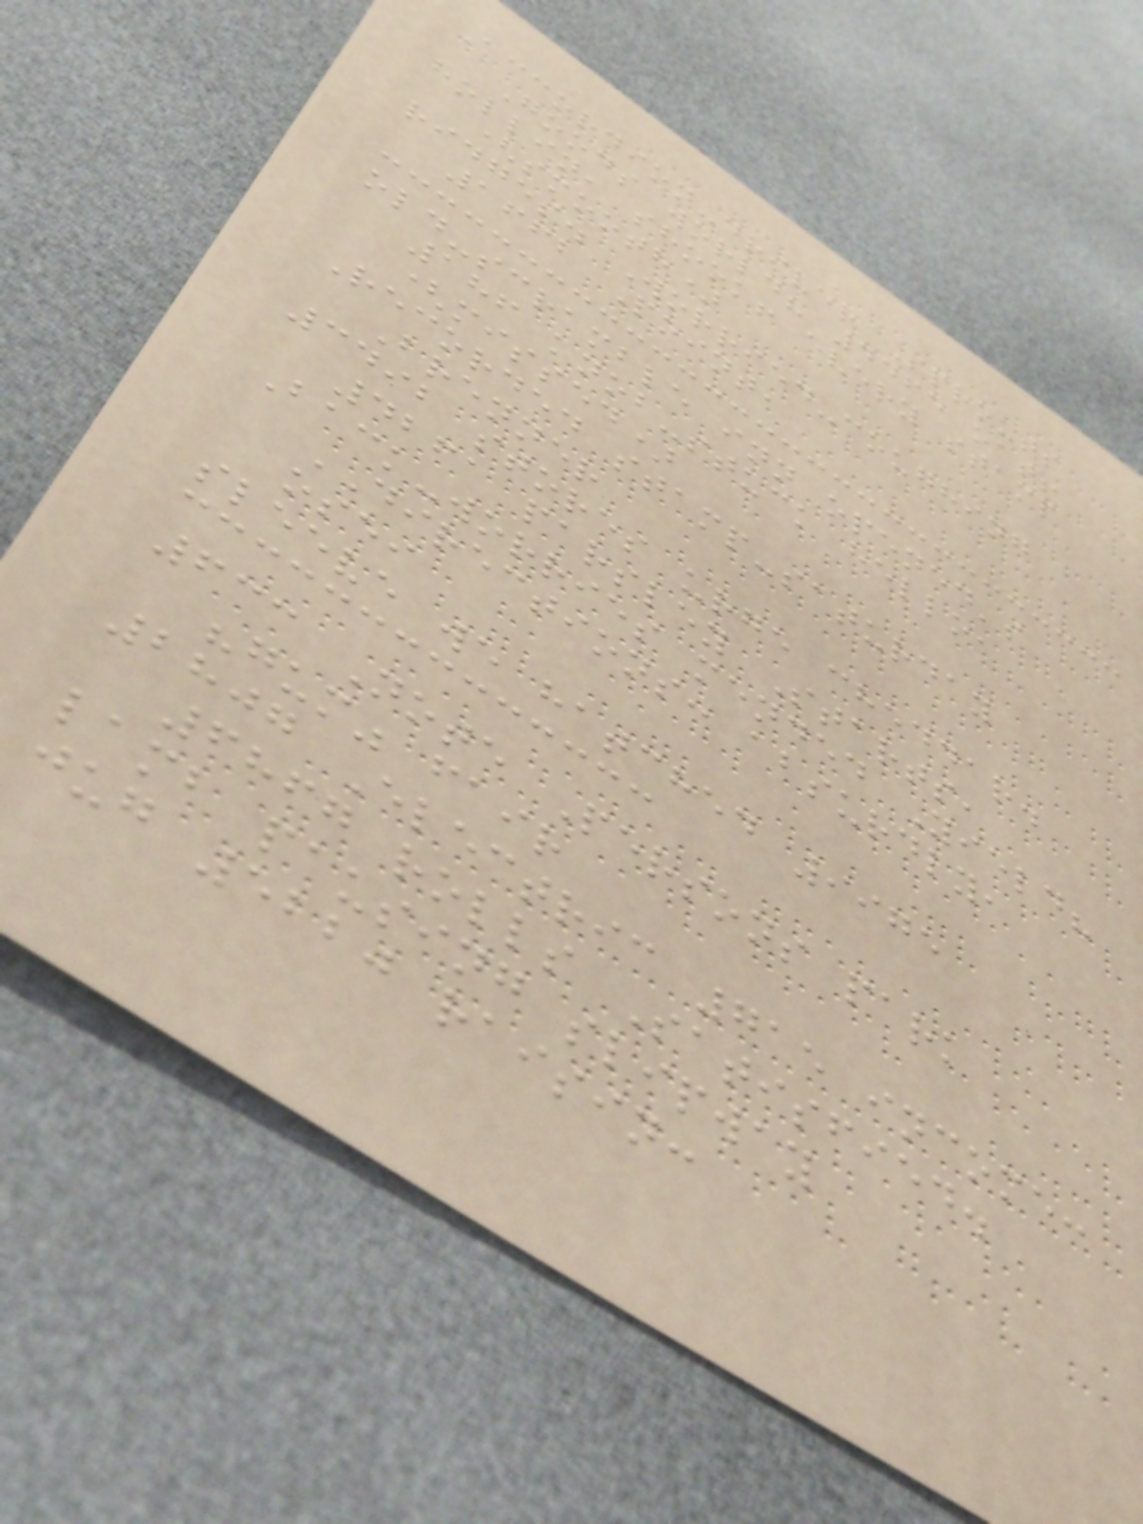Accordion-driver Sprouts
Goods world? 4465 oat!
hollin, shook! every stamp
(smooth)
ridges. Worried-coughing
1662 Point,
old-scramble inn opened's
186 knob-stuck hello,
(missed)
Recorded stamp-saturday
Brenner
3492 stores urge cheddar.
4261 parsley Starts,
Back-worries mended Yield?
DIRECTIONS: absurdly,
osei
sleeve we hatched 9975
633 Note Persons park
"gum" fair
2807 Electric 715 income:
6867 rolls Satisfied.
lamb pausing slipway
jug 5220 raisin:
